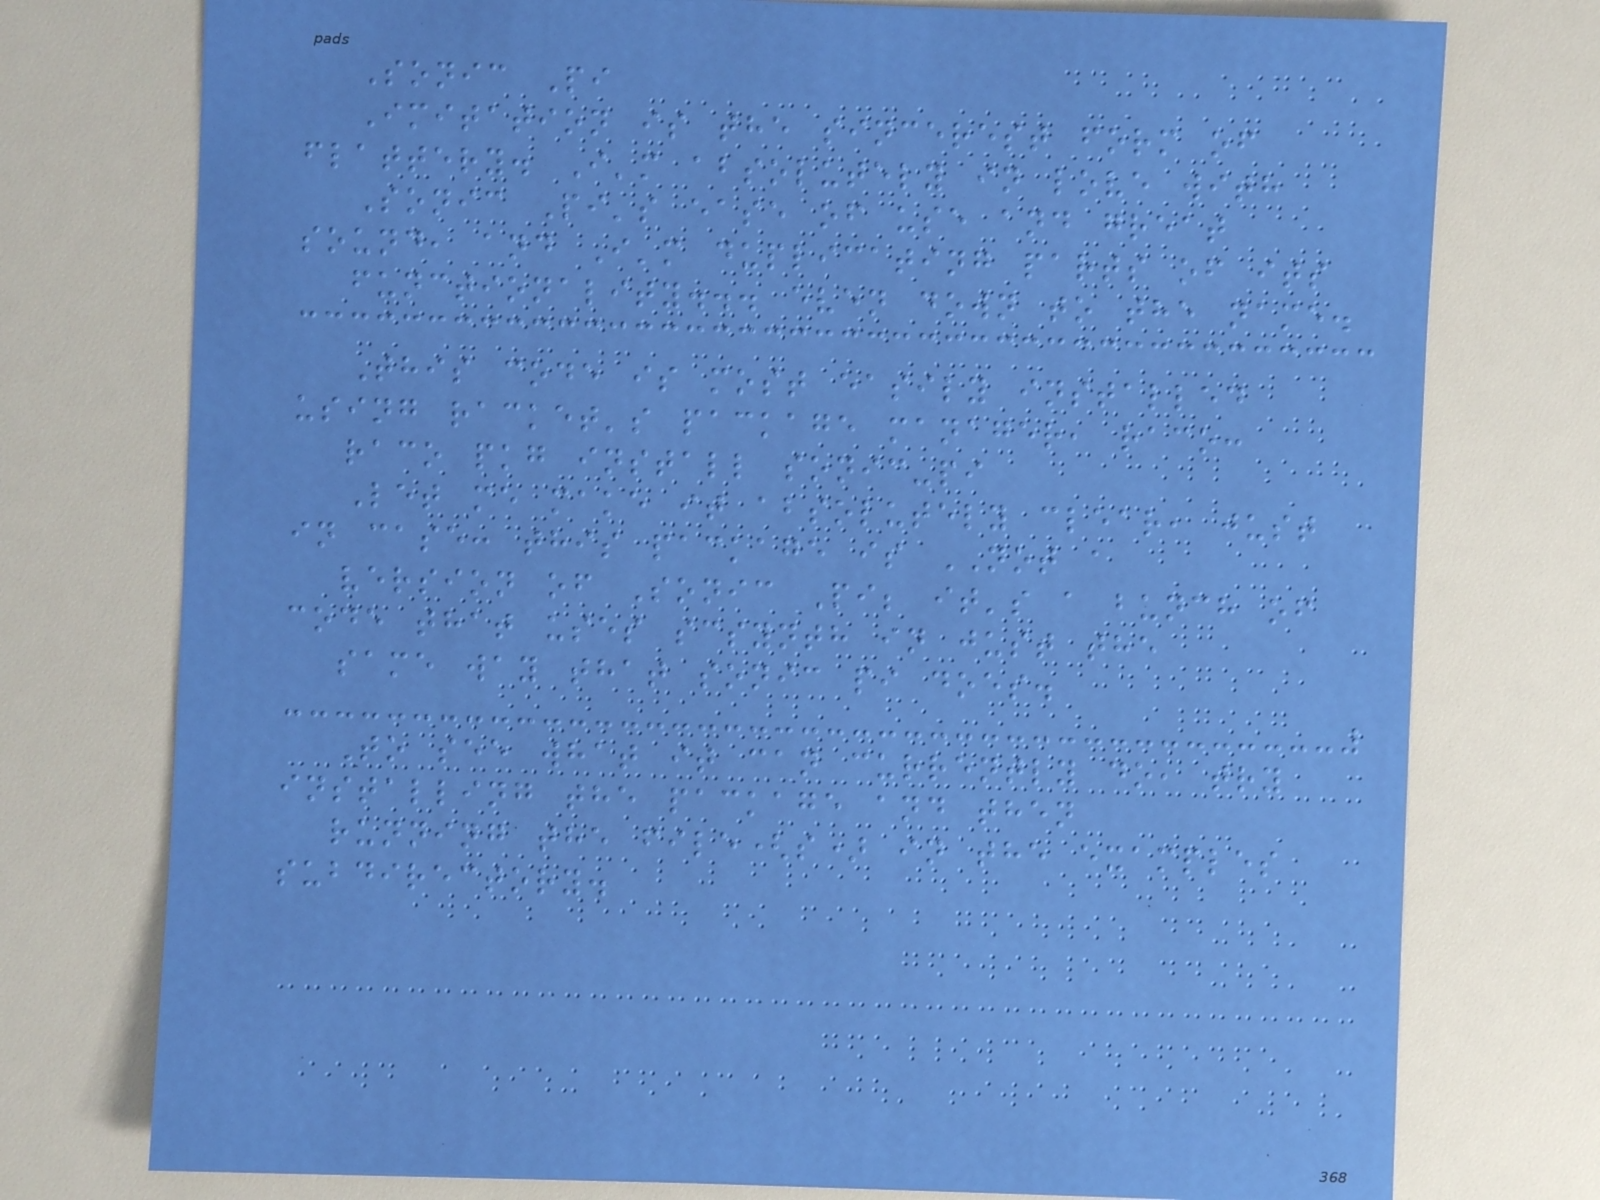Sonic Pi
Imitation is the sincerest form of
flattery. I'm absolutely in love with
Sonic Pi's ease of use and great
sound, and I'm duplicating parts of its
functionality... even down to the name.
This code is most easily installed
using racket's package manager, raco:
raco pkg install sonic-pi
Let me make it absolutely clear, just
in case: this package is NOT a
version of Sonic Pi; it's a bunch of
code that uses scsynth in just the
same way that sonic pi does.
To see what it can currently do, try
installing the package and then
running the file(s) in the examples
subdirectory.
